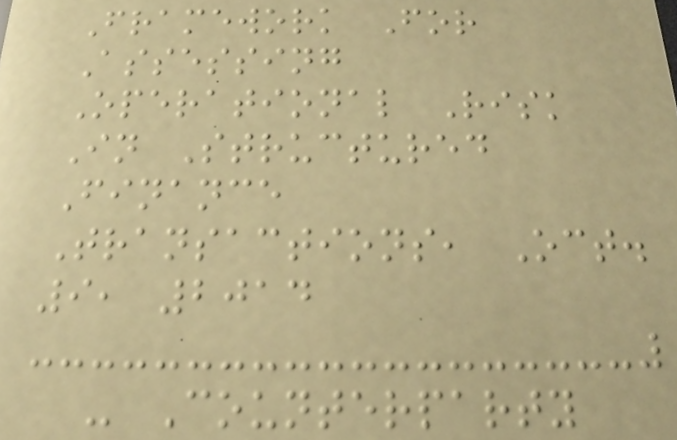Framework For
Assessing
Operational Risk
In Structured
Finance
Transactions, Oct.
9, 2014
- Counterparty
